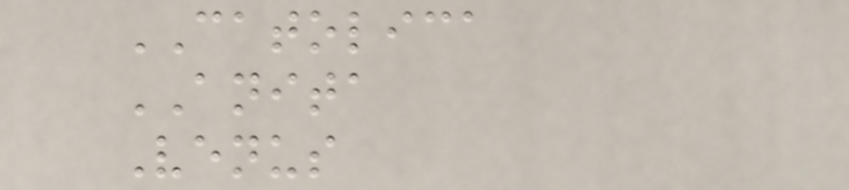CATOLICA
ANITA
Venus
